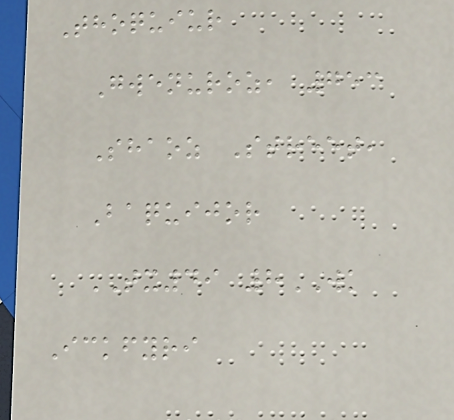Thoquiur
Gwenuroz, 753
Shaoz Street,
Baquijor
TX49 8WK
Ickfyri
